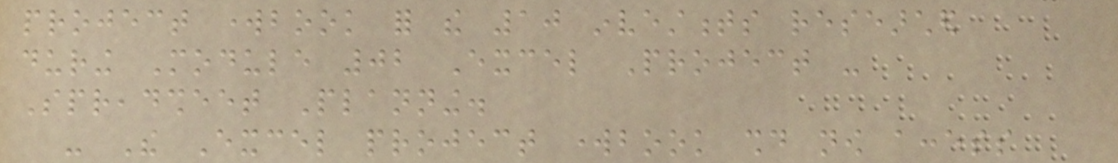project workbook for the 10 investments researched
during Module 02 Excel Project -
Spreadsheet Planning.
- The Excel project workbook should now access
